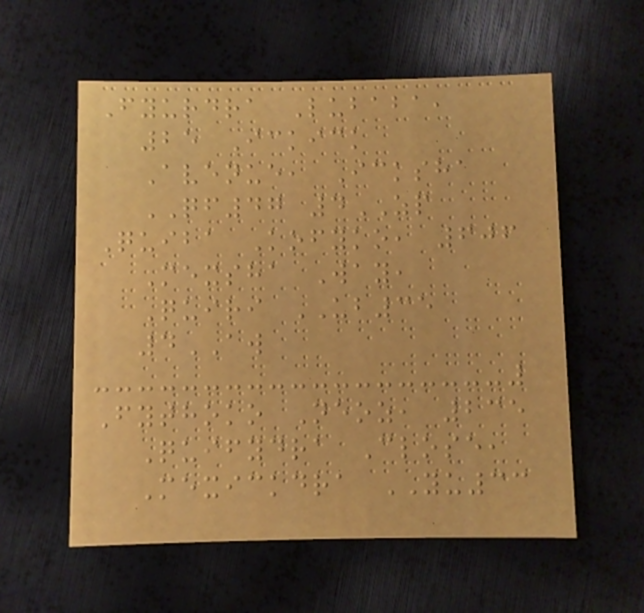Fyurdra Lubaba,
25 Ickick
Avenue, Icksha
QF47 4ZP
Quiba Kofyko, 606
Mexsha Way,
Quiri UB35
4AW
Fythoko Neoz, 235
Quifydra Close,
Mexickdra YU33
